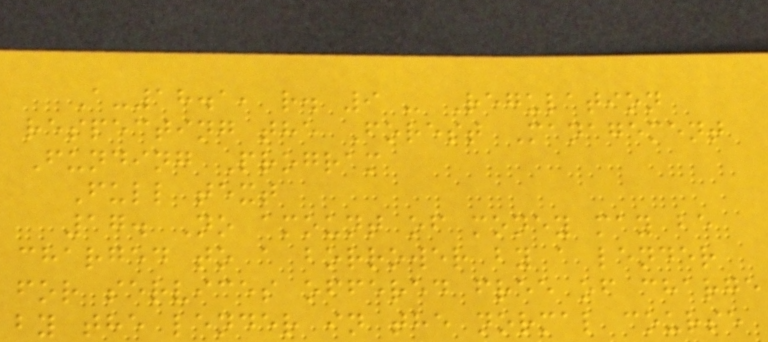A-18.1, r. 9 - Regulation
respecting the Forest Management
Funding Program
Full text
17. No amount of money may be
charged to a borrower by a lender
for services offered free of charge
by the lender in the normal course
